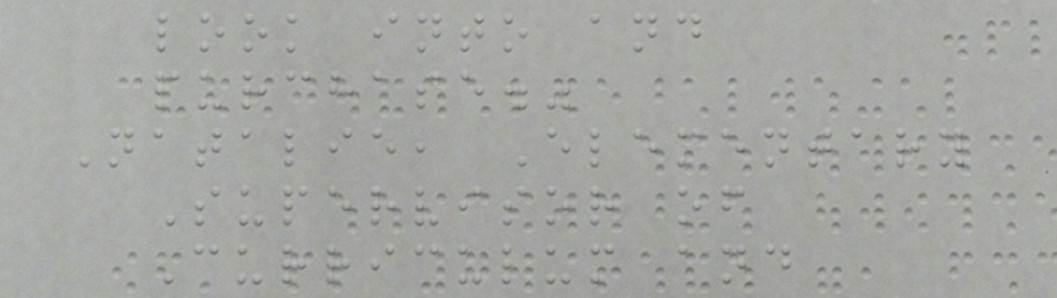look into and
purchase."
Natalie, Elementary
Supervisor of
Curriculum and
